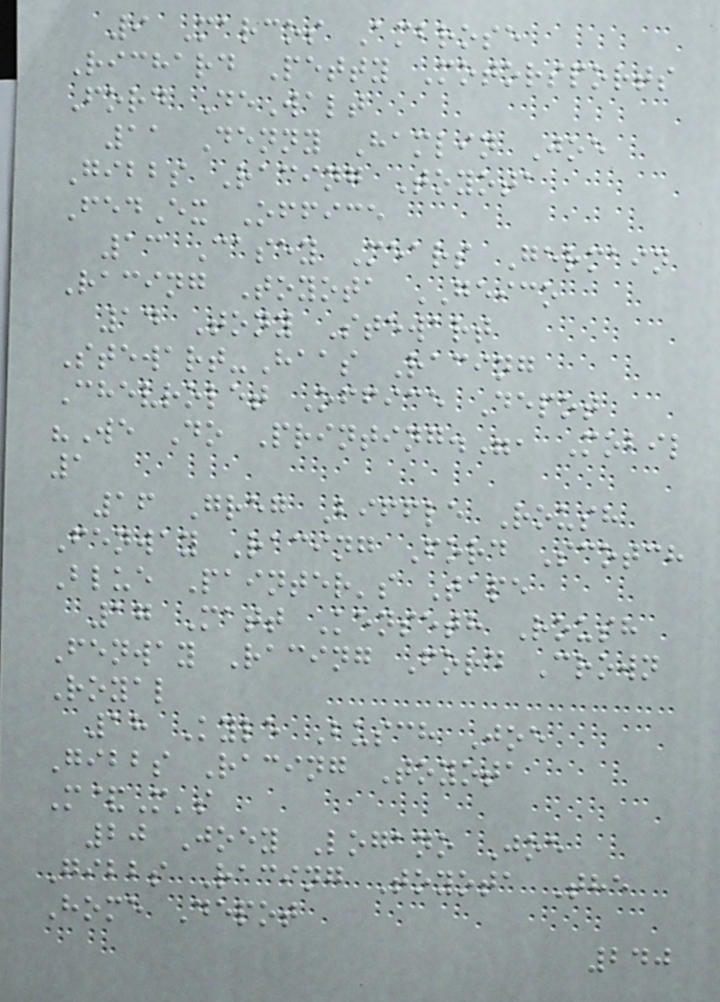9 Marcos Ambrose
Richard Petty Motorsports
Ford DeWalt
11 Denny Hamlin Joe
Gibbs Racing Toyota
FedEx Office
13 Casey Mears Germain
Racing Toyota GEICO
14 Tony Stewart
Stewart-Haas Racing
Chevrolet Office Depot
"We Do Printing.", Mobil
1
16 Greg Biffle Roush
Fenway Racing Ford Scotch
Blue Painter's Tape
17 Matt Kenseth Roush
Fenway Racing Ford Crown
Royal
18 Kyle Busch Joe
Gibbs Racing Toyota
M&M's
20 Joey Logano Joe
Gibbs Racing Toyota The
Home Depot
240
